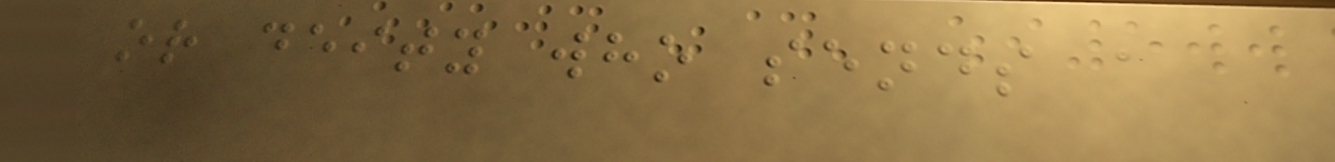or deity who sends a
